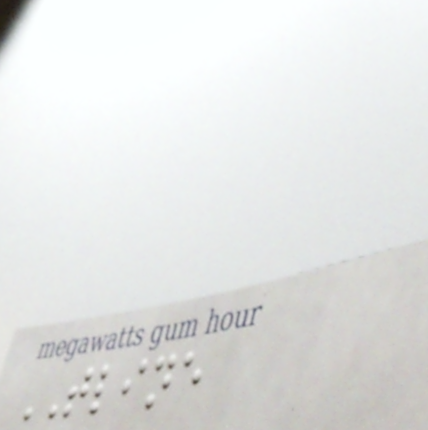TLINE
